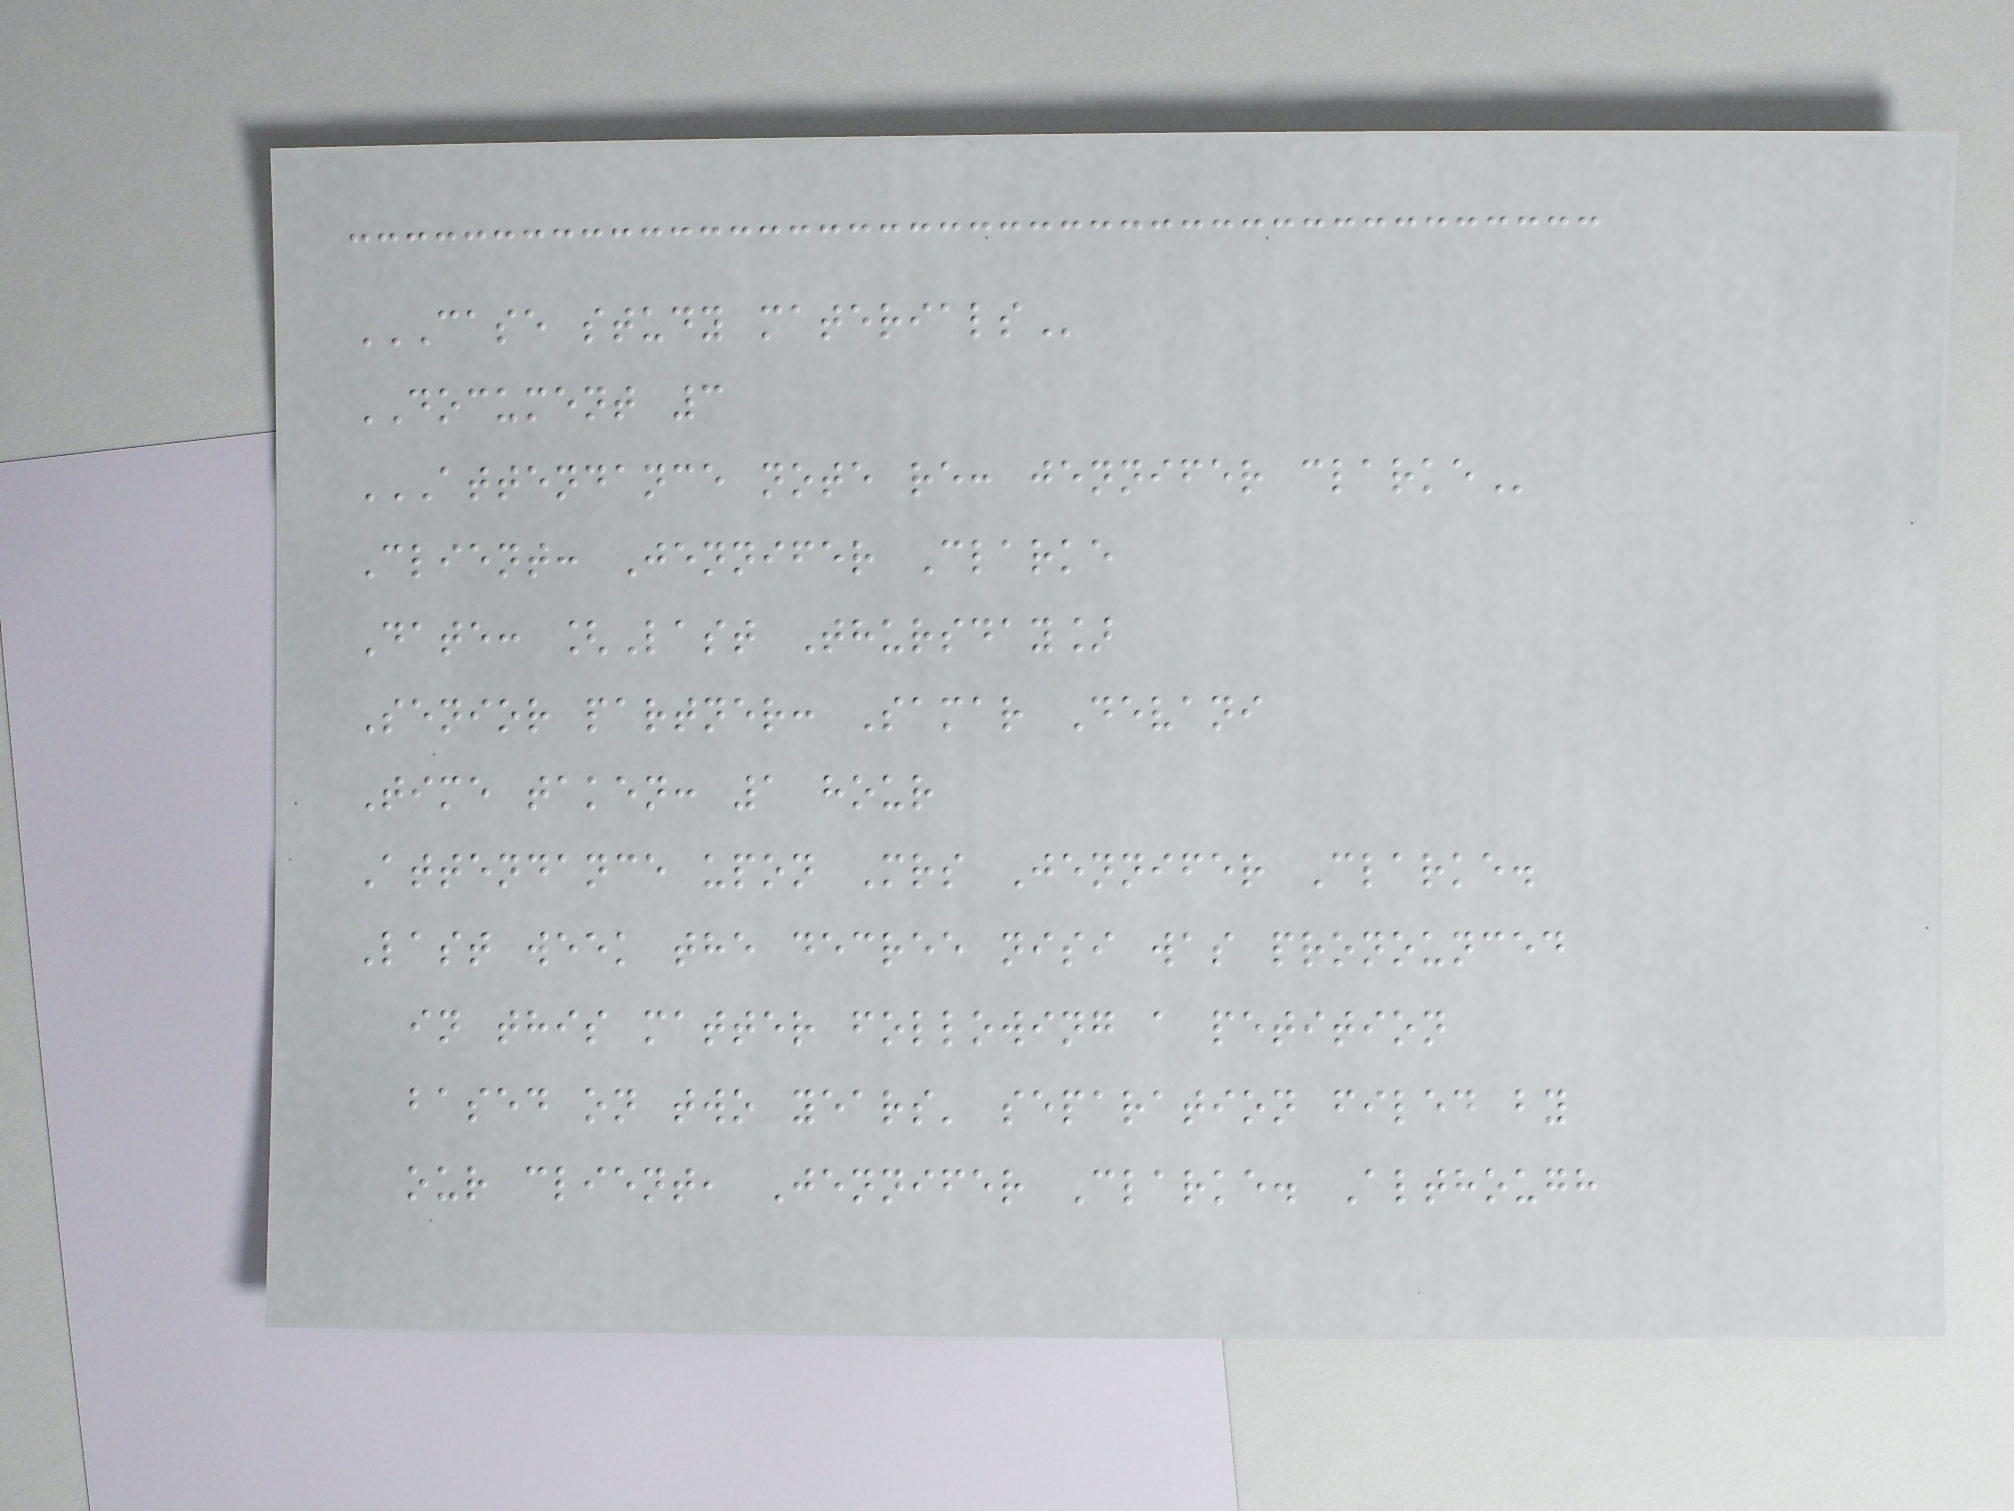CASE STUDY MATERIALS
DOCUMENT 3
ATTENDANCE NOTE RE: JENNIFER CLARKE
Client: Jennifer Clarke
Date: [Last Thursday]
Senior partner: Samar Devani
Time taken: 1 hour
Attendance upon Mrs Jennifer Clarke.
Last week the decree nisi was pronounced
in this matter following a petition
based on two years' separation filed by
our client, Jennifer Clarke. Although
